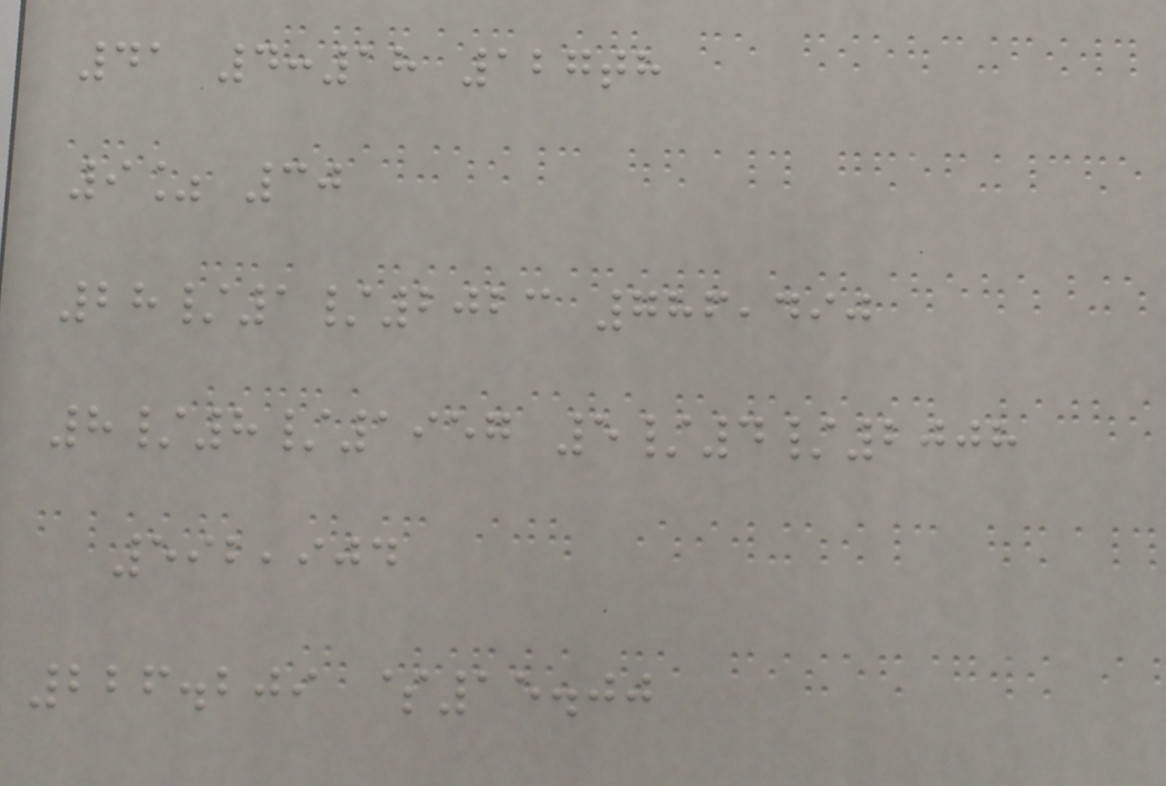41 4:18 127th
9% 30
28/1/2023 786,490
8/8/1957 5/4/2008
592,904
226.209 $15.00
